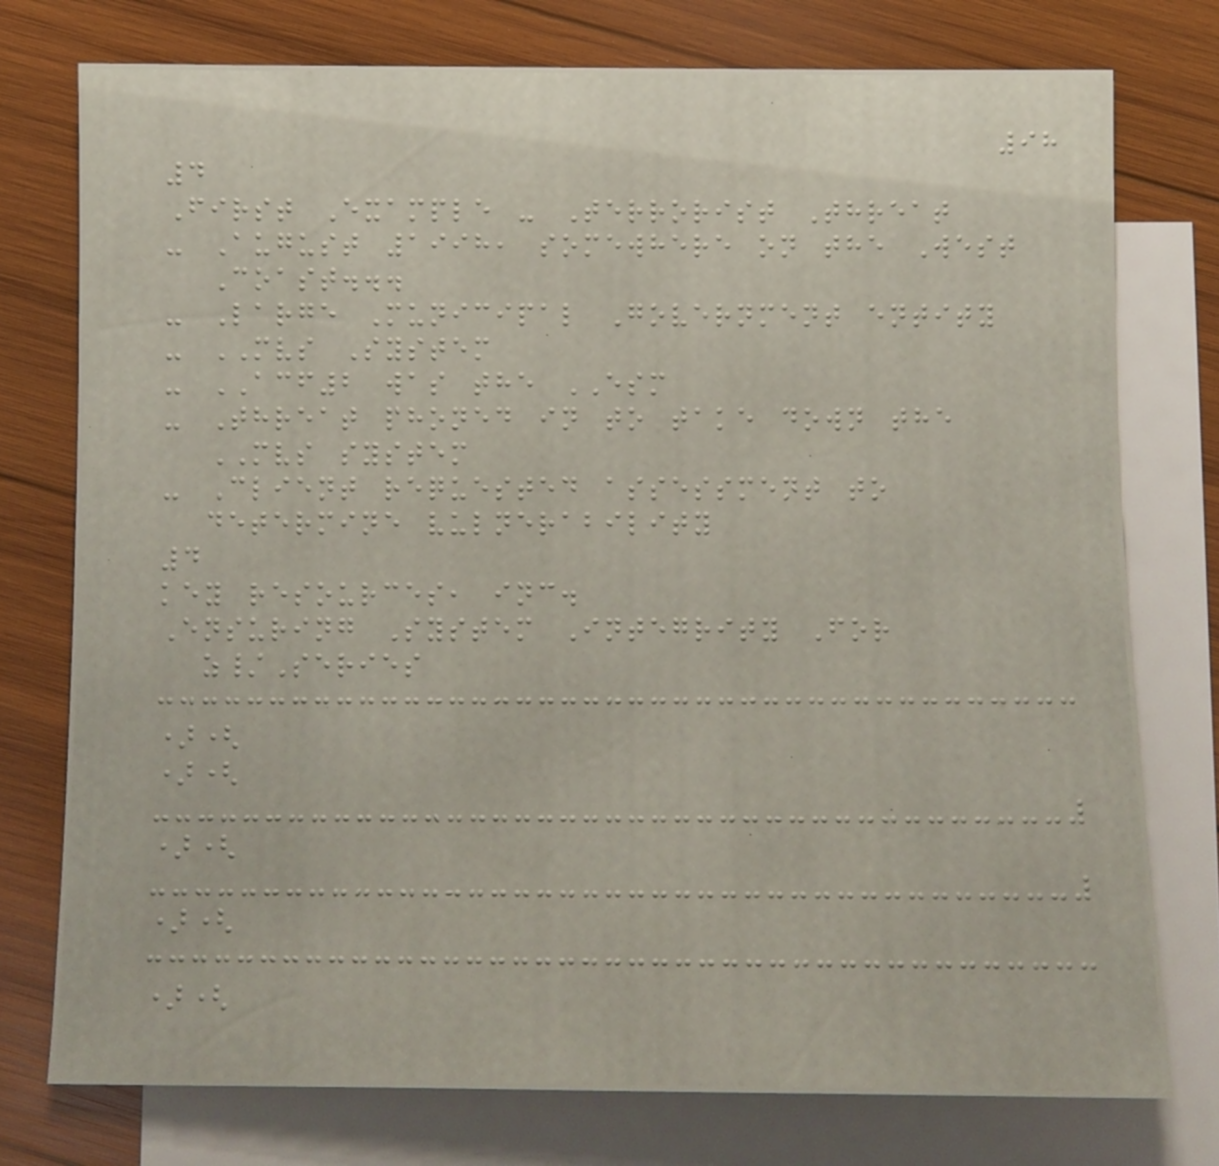98
4
First Example - Terrorist Threat
- August 1998, somewhere on the West
Coast...
- Large Municipal Government entity
- MVS System
- ACF2 was the ESM
- Threat phoned in to take down the
MVS system
- Client requested assessment to
determine vulnerability
4
key resources, inc.
Ensuring System Integrity For
z/Series
)(
)(
)(
)(
)(
